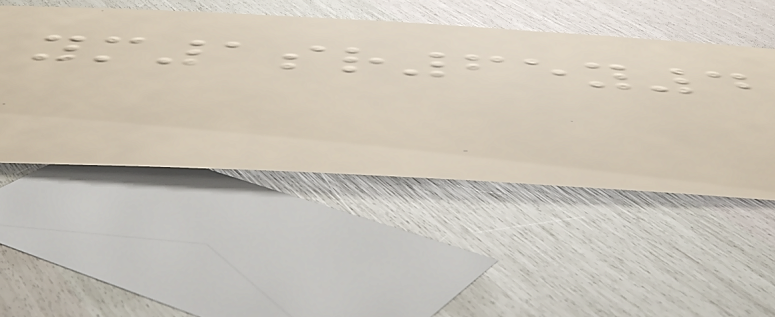ym1sr65y4
